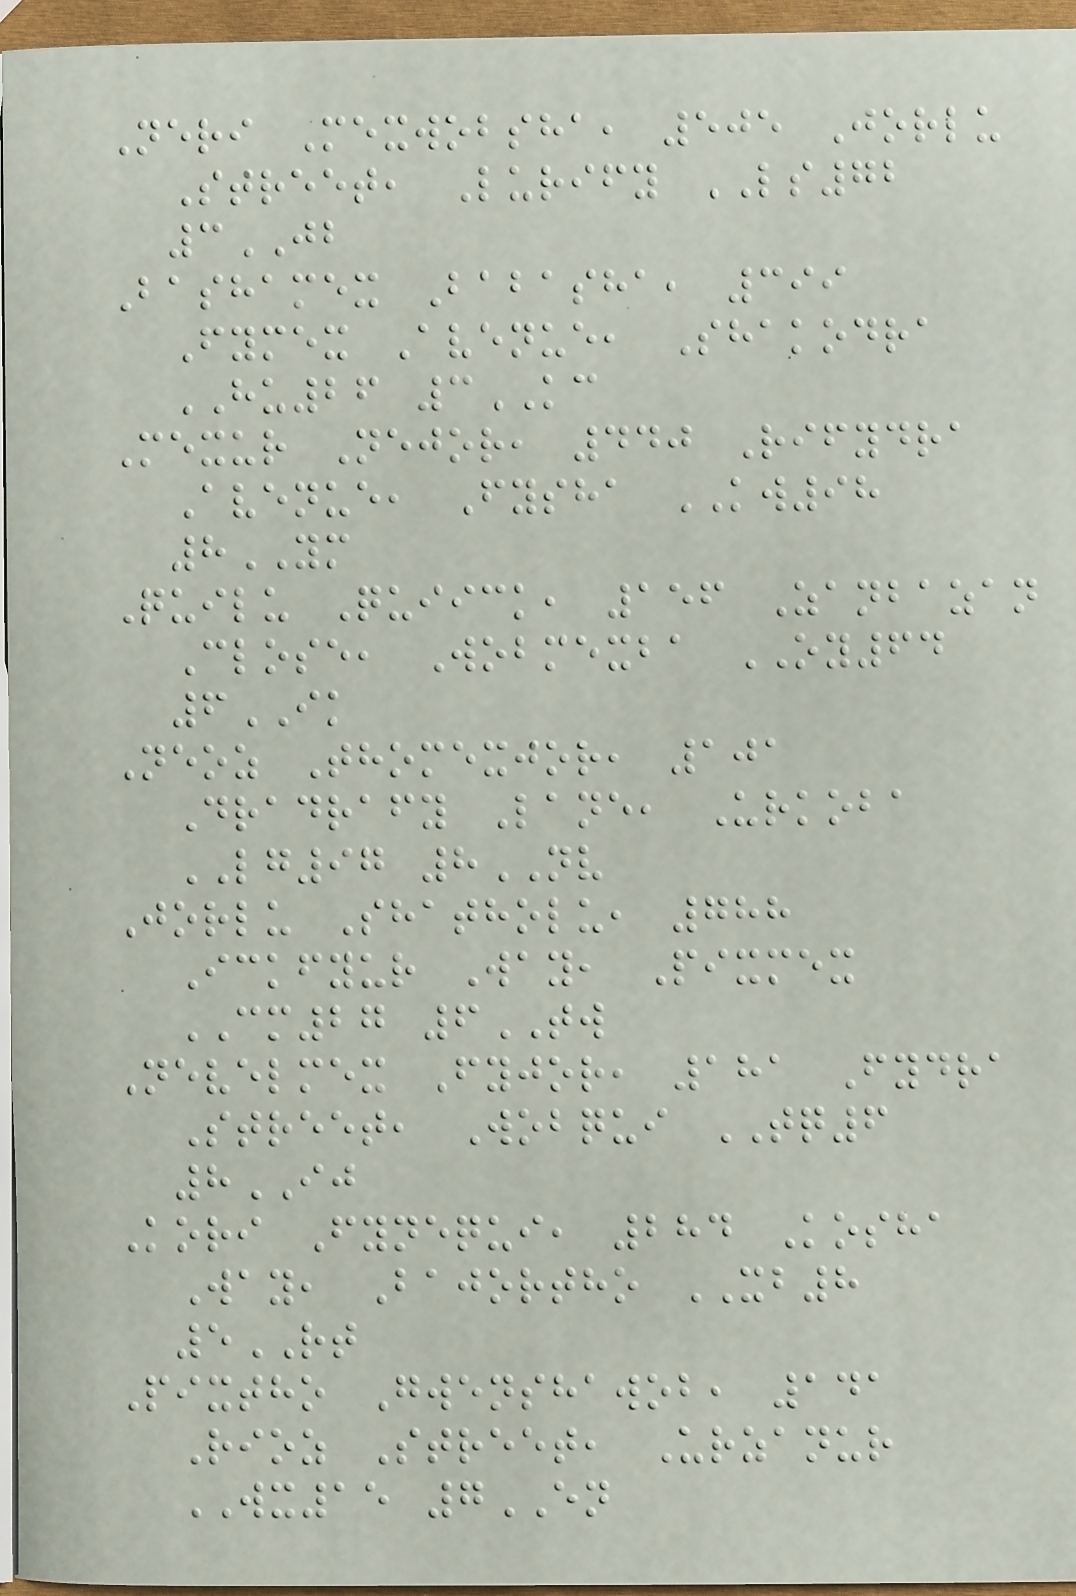Neri Mexwobsha, 505 Jorlu
Street, Lurify LS72
3JB
Bashamex Babasha, 399
Fymex Avenue, Shakodra
HU26 3KC
Mexur Nejor, 440 Rifydra
Avenue, Fysha KW98
8YM
Quilu Quiick, 156 Zanbazan
Close, Wobmexba OY64
6IK
Neoz Thomexjor, 101
Dradrafy Lane, Urkoba
LG97 8NV
Jorlu Shatholu, 788
Ickfyur Way, Pixmex
CM27 6TW
Nevelmex Fyjor, 181 Fydra
Street, Wobqui TQ6
8IJ
Kori Fynequi, 284 Kosha
Way, Bajortho XB8
5RT
Pixtho Gwenshawob, 141
Rioz Street, Urzanur
WX15 7EN
